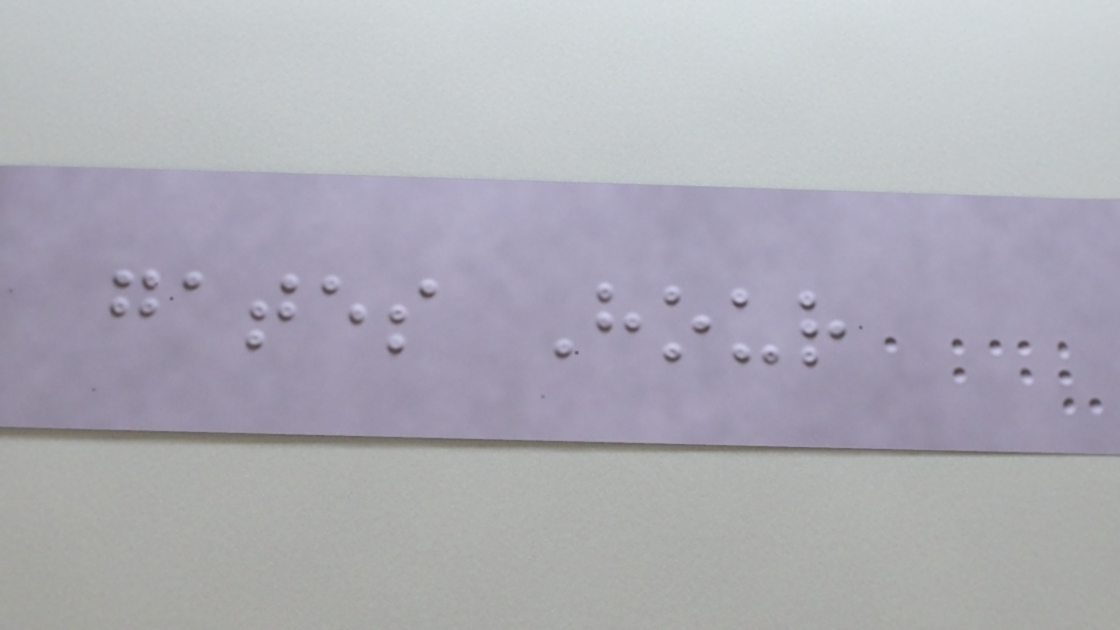gates Hour
